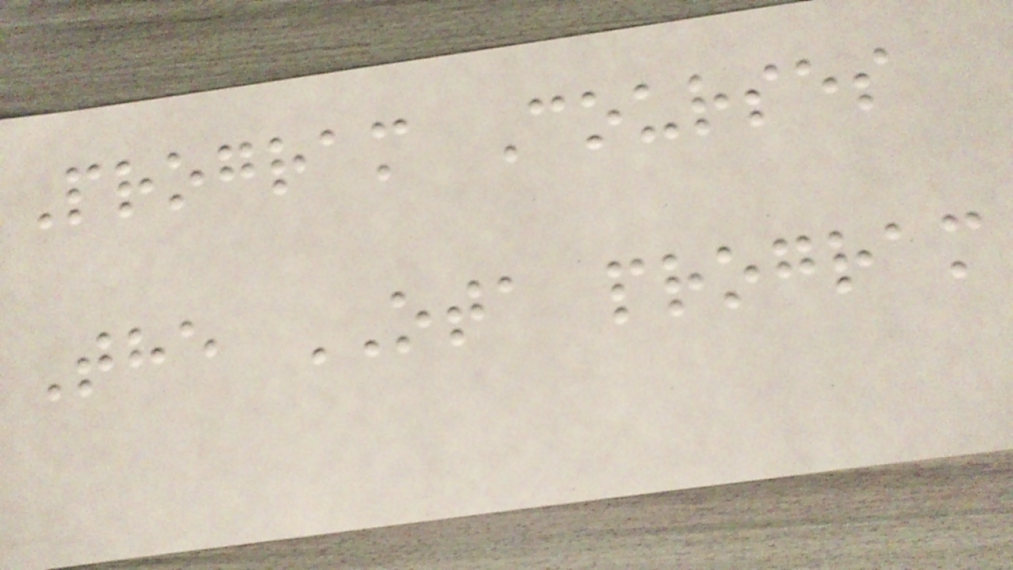Program Courses
The OTA program
